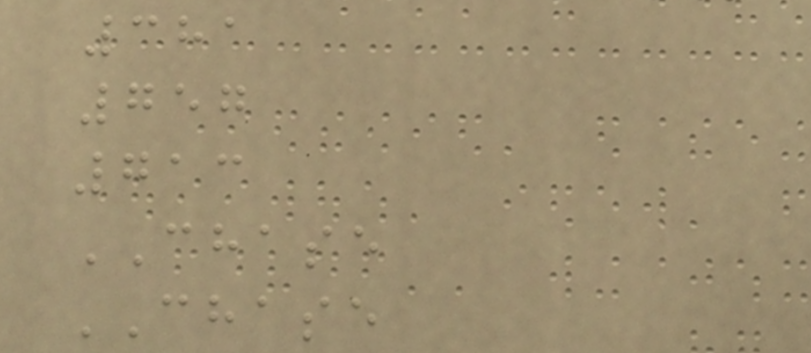381
757
713
CHASE
CHASE
